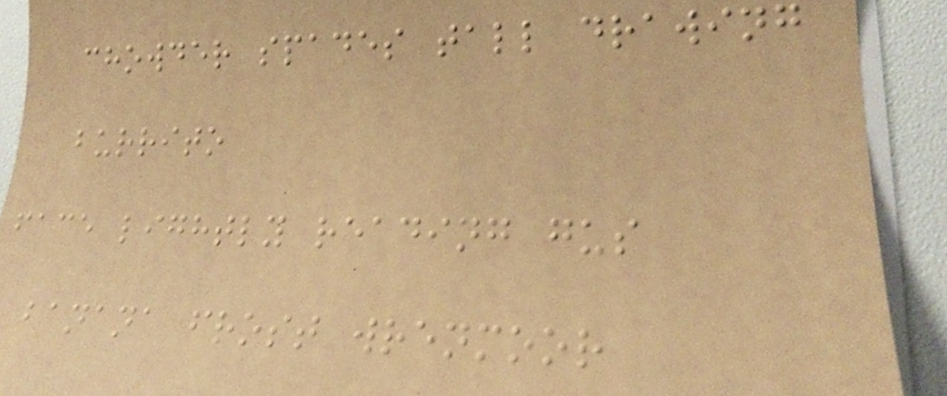chowder spades tall drawing
burrito
face lightly reading gus
banana frost wrenmoor
